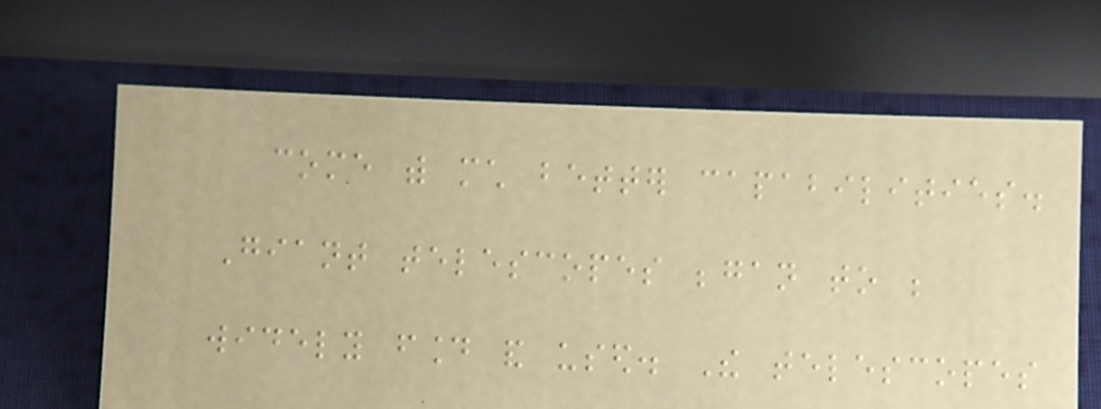come with much better capabilities.
Giant telescopes began to be
widely found and used. The telescopes
